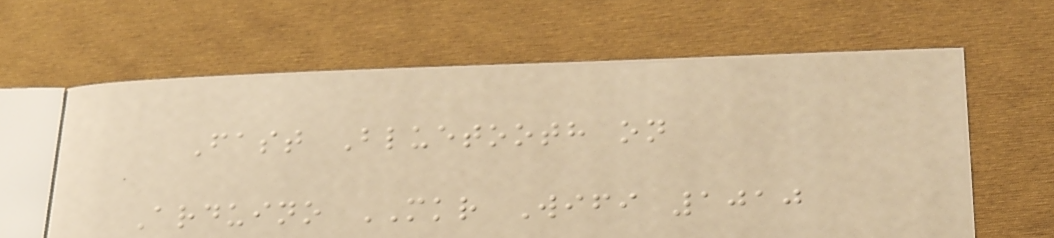Fast Bluetooth on
Arduino MKR Wifi 1010
